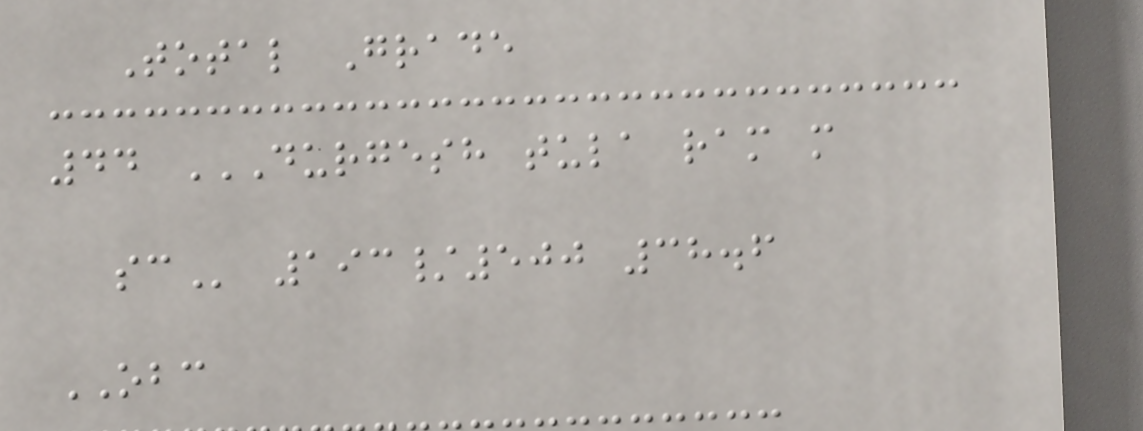Total Grade
44 DURGESH TULA RAM M
SC 193/500 38.6
OBC
